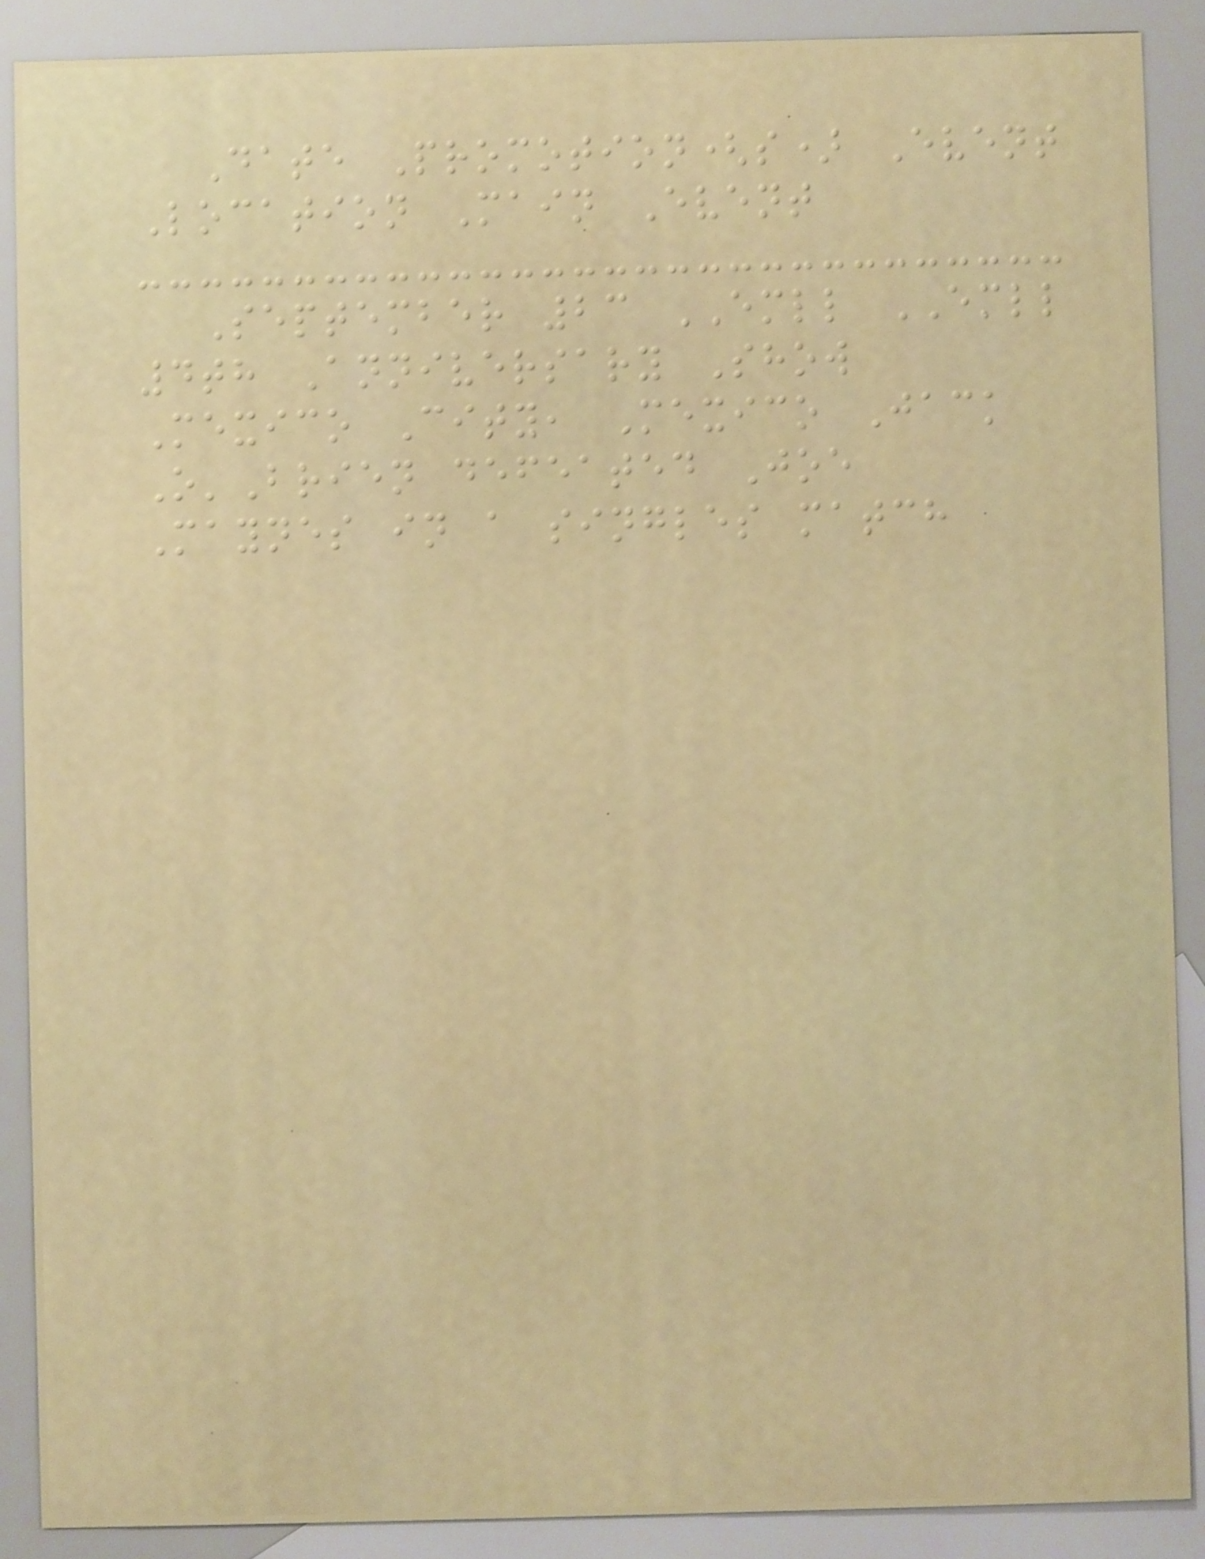Date Promotion(s) Event
Location Main Event
September 23 EMLL EMLL
4th Anniversary Show
Mexico City, Mexico Jack
O'Brien defeated Joe
Maynes in a singles match
